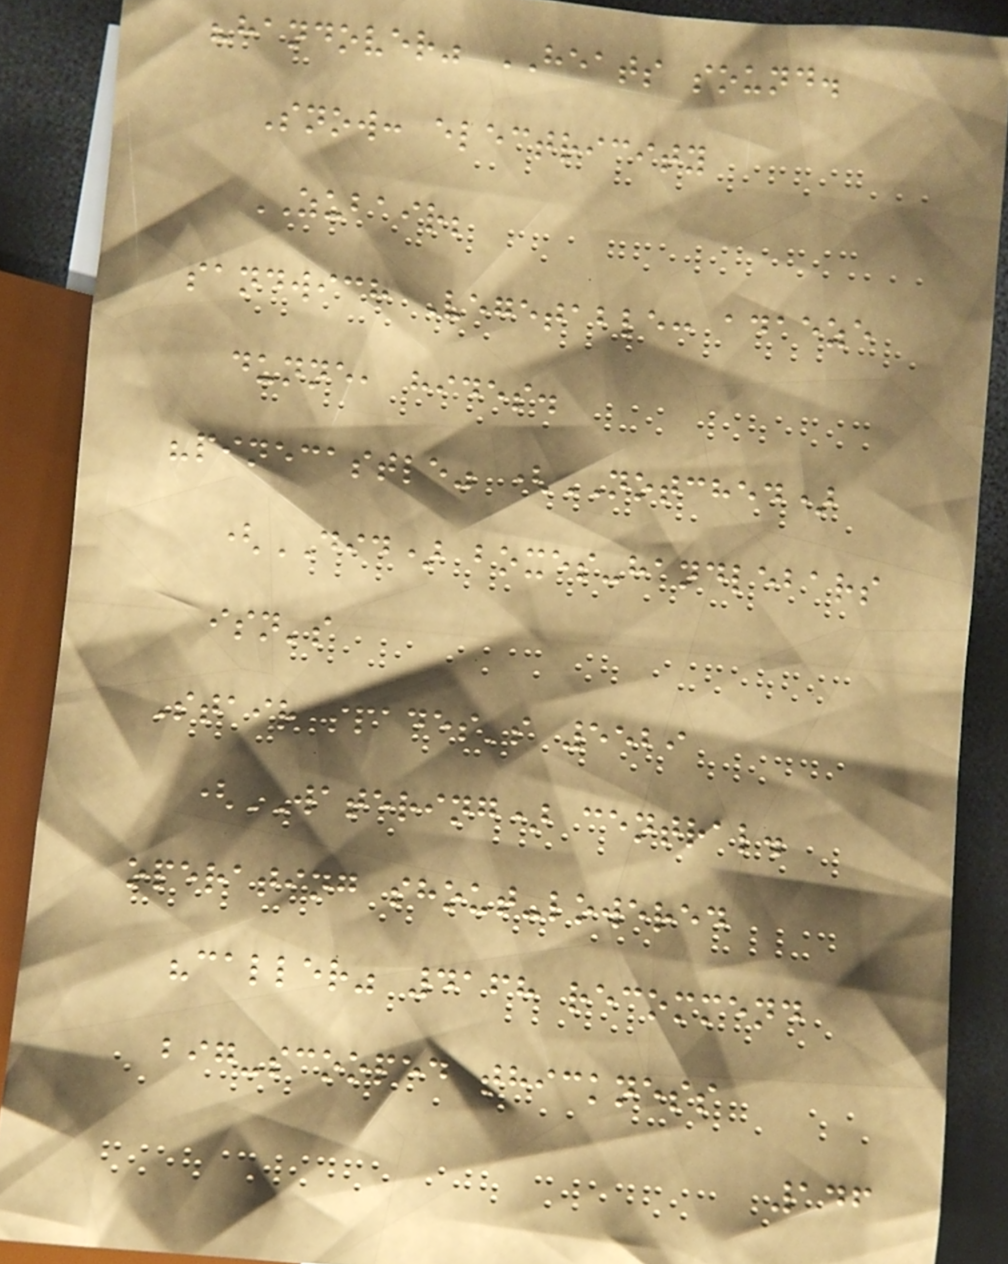"handover" HEATS sound.
Snow: electricity
ZUBAIR;
sandwich Vegetable: adaeze
dunne, hides.
"pinecastle" (NOTCHED)
(DID) boxes-handlebars
isn's
Stair spades's 5529
(WATERING) central.
operating shout-lowered
"caller" 4168 recommend
big-scooped thickness
146
